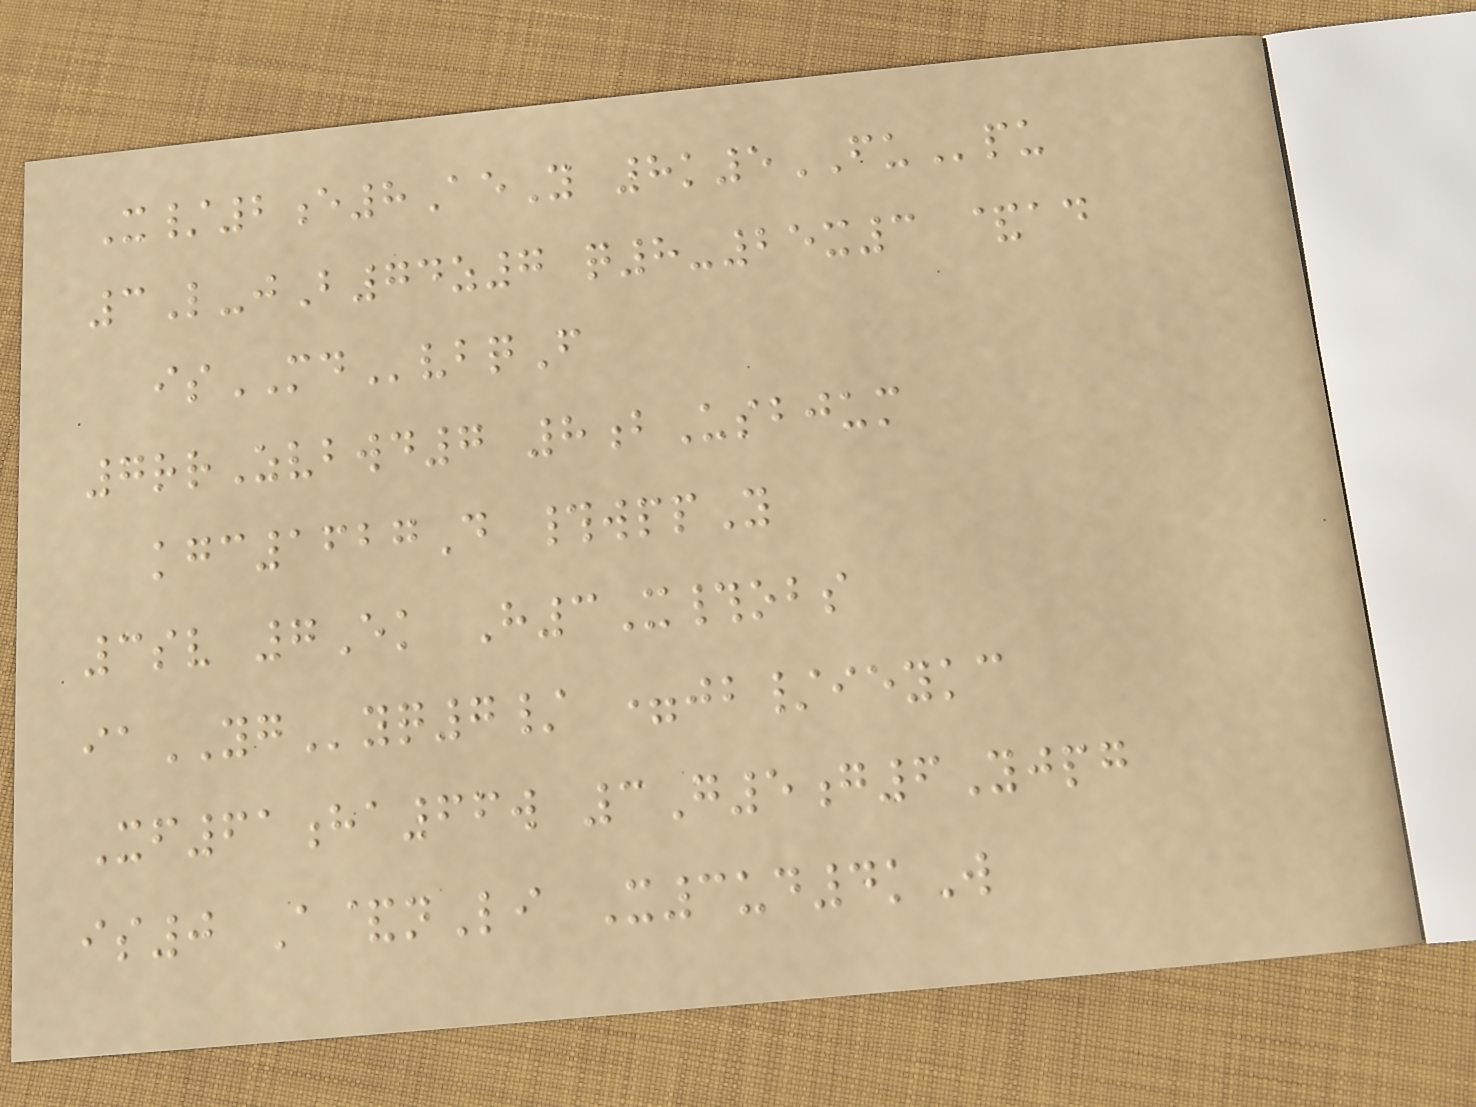X/2e8AeY 8k5FUpu
3L-jB74z7 q8-25x3 &ad
isMDvbqF
7rrZvbwd7 8bUsbjum
kgc1627D #wppY
3sv 7Ek H3X#obs
iaYGyq7/ =jb/ieykc
Xf61ha66w 3G5g6Yjpg
is0 A&nLi X3ud4kW
